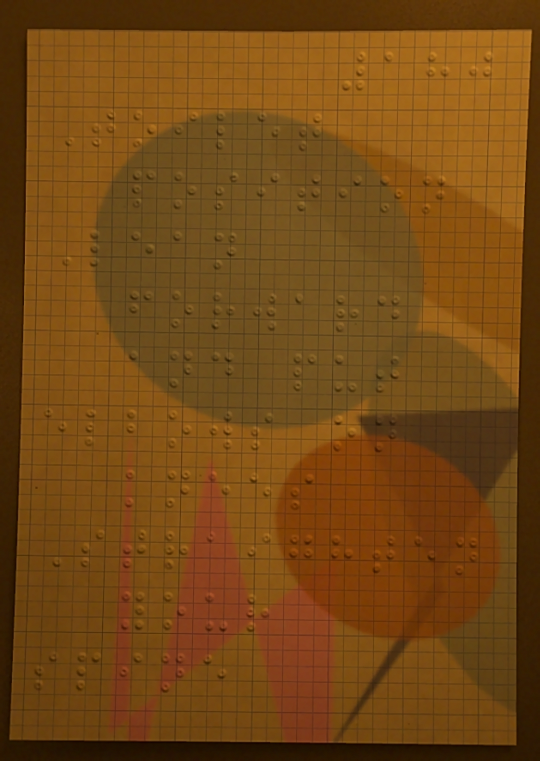180
Toilet
position
Lean
forward
and put
elbows on
knees
Straighten
your
spine
